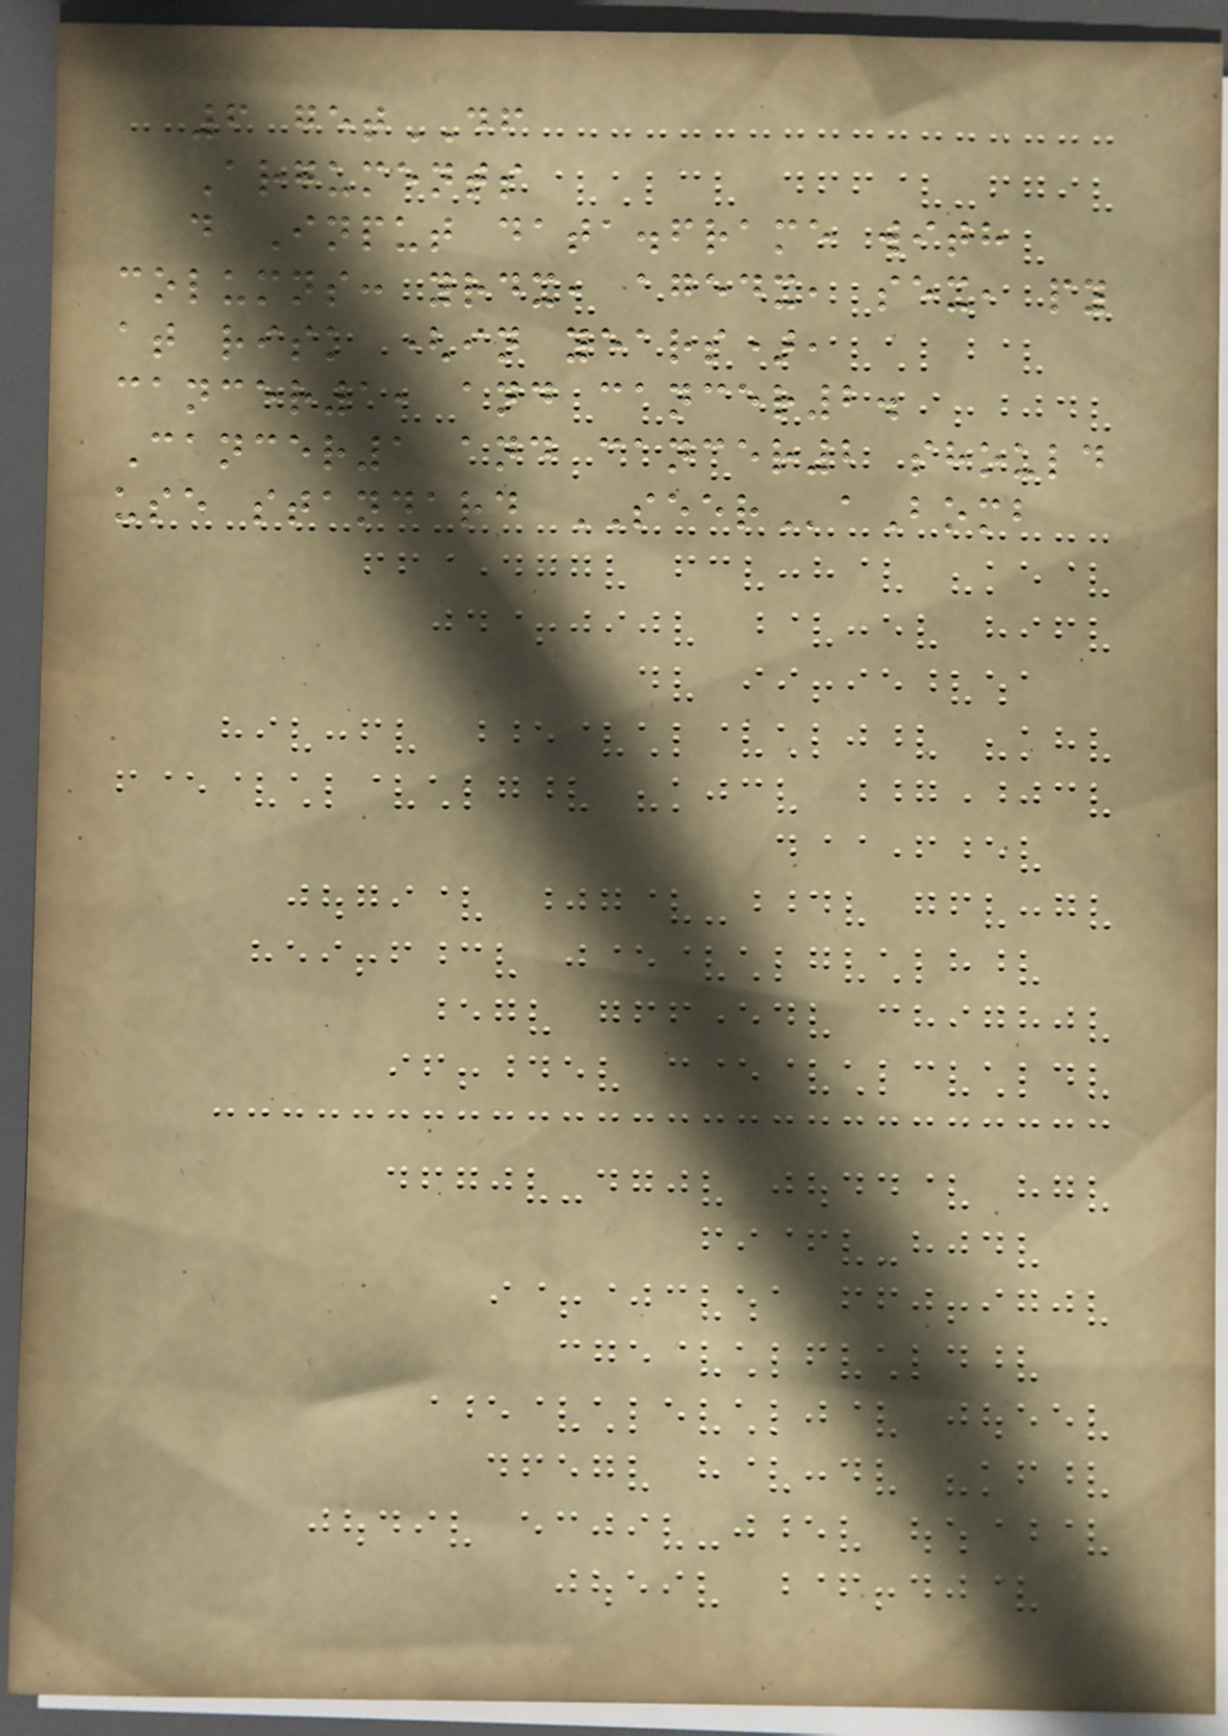6 getDF
Arguments
d Input data.frame with
columns: yrdx, agedx, sex, py
at risk (in years),
cancer1, and cancer2.
Cancer1 and cancer2 should
use standard SEERaBomb
